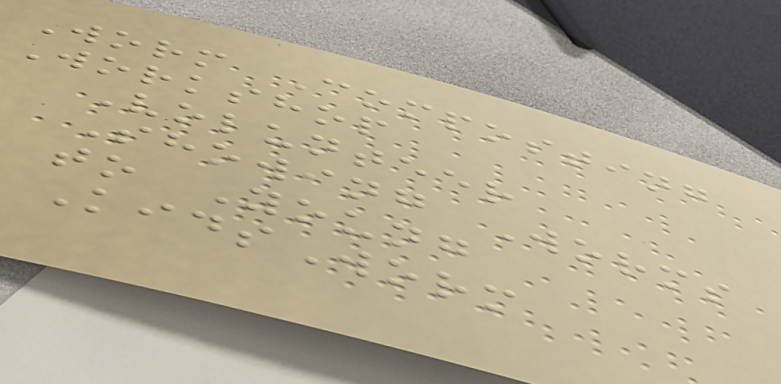Worm Composting
Workshop
Volunteer
Showing Worms
to Young
KidsWorm
